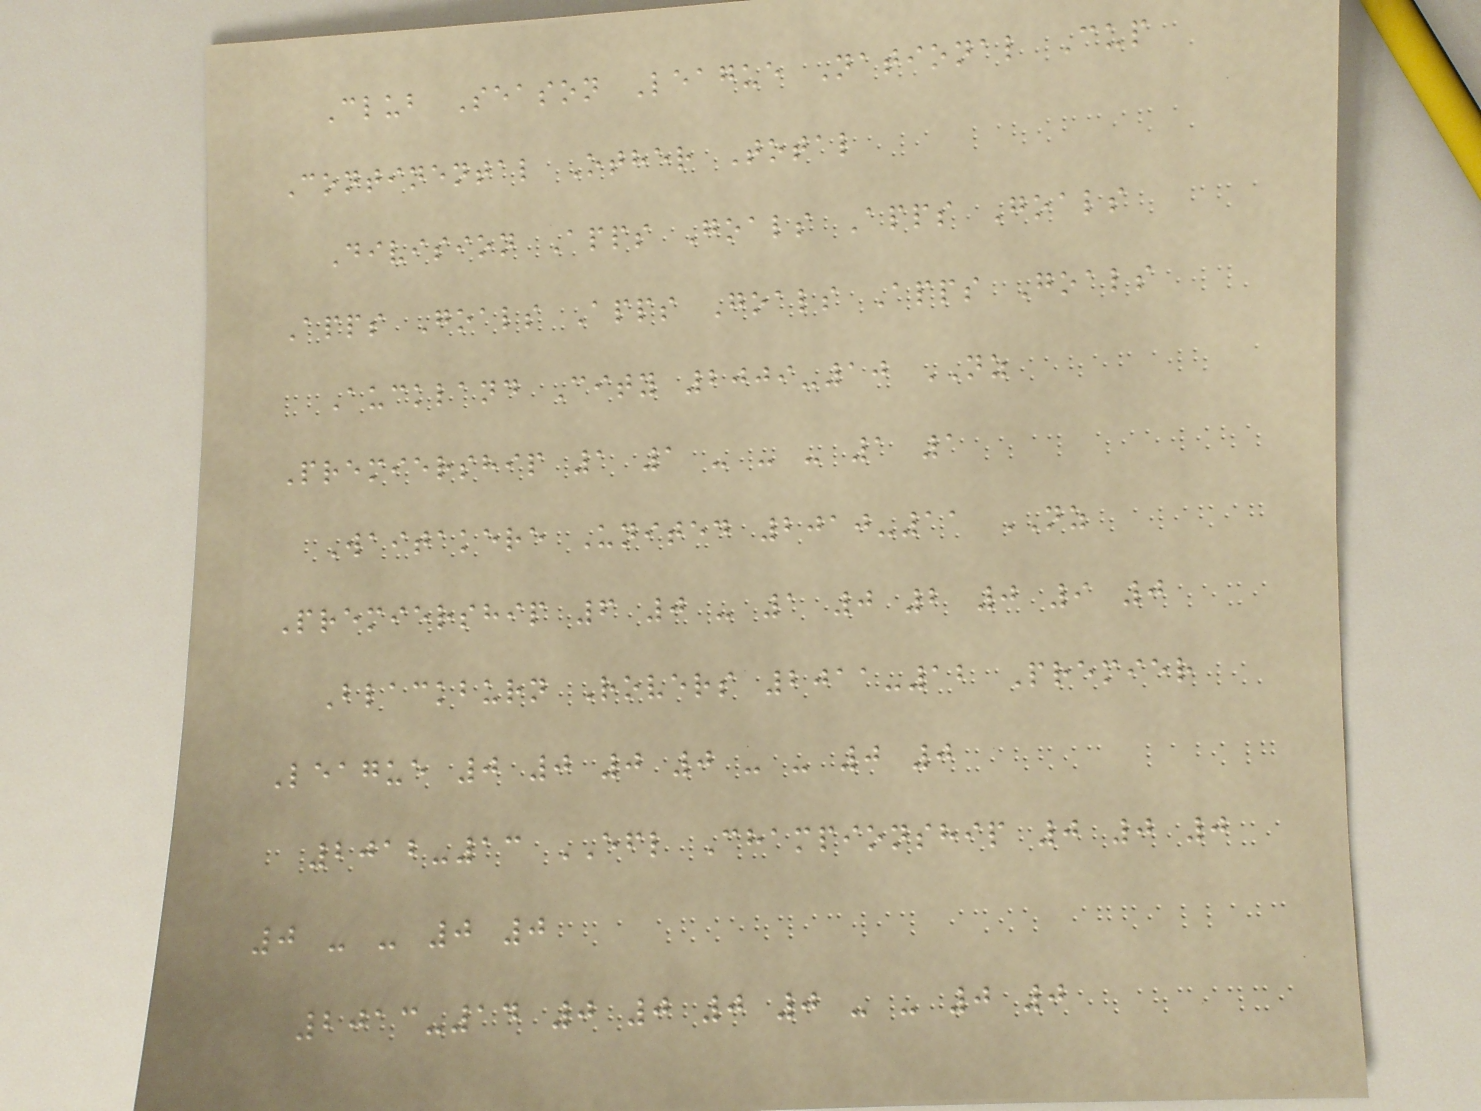Club Season League National Cup
Continental Other Total
Division Apps Goals Apps Goals
Apps Goals Apps Goals Apps Goals
Auckland City 2009-10 NZ
Premiership 1 1 - - - 1 1
Waitakere United 2010-11 NZ
Premiership 6 0 - 1 0 2 0 9 0
Blackburn Rovers 2011-12 Premier
League 0 0 0 0 - - 0 0
2012-13 EFL Championship 0 0 0
0 - - 0 0
2013-14 0 0 0 0 - - 0 0
